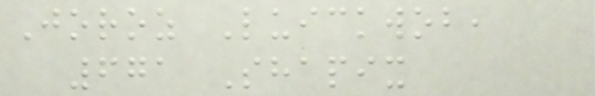Joroz Luickwob,
671 Shapix
